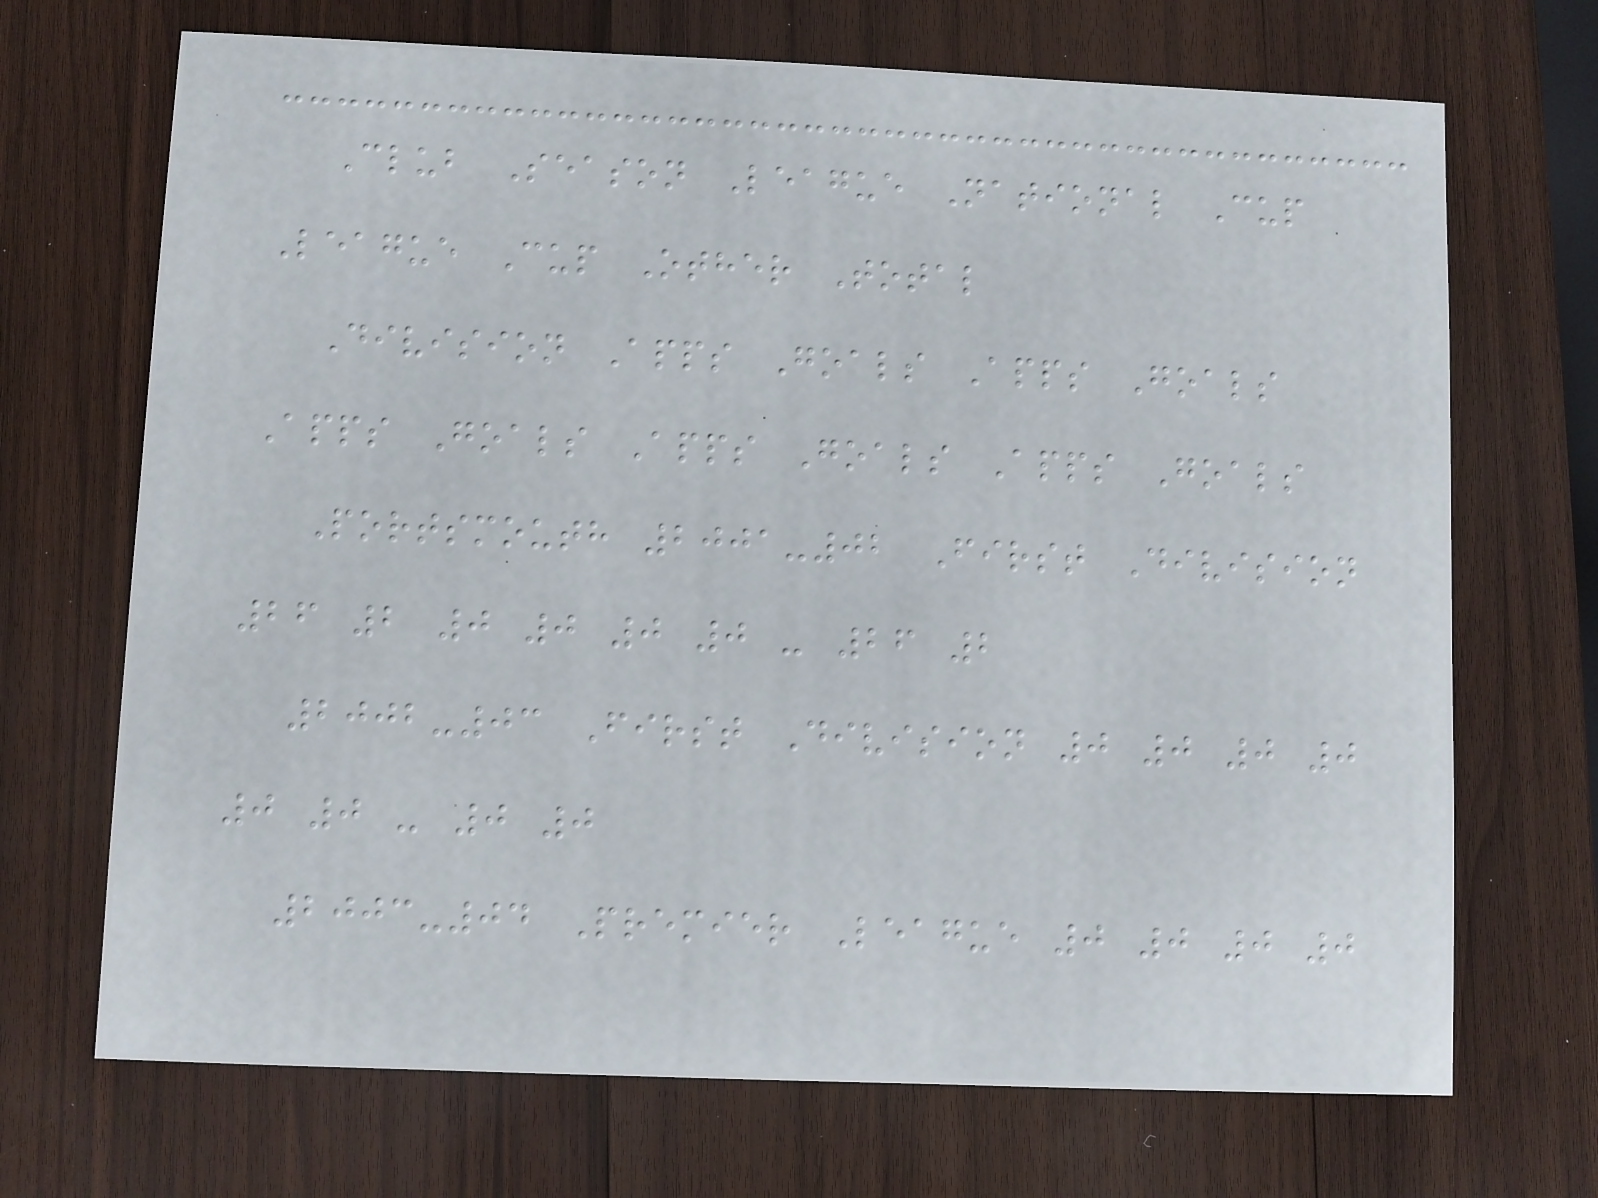Club Season League National Cup
League Cup Other Total
Division Apps Goals Apps Goals
Apps Goals Apps Goals Apps Goals
Portsmouth 2001-02 First Division
26 2 0 0 0 0 - 26 2
2002-03 First Division 0 0 0 0
0 0 - 0 0
2003-04 Premier League 0 0 0 0
